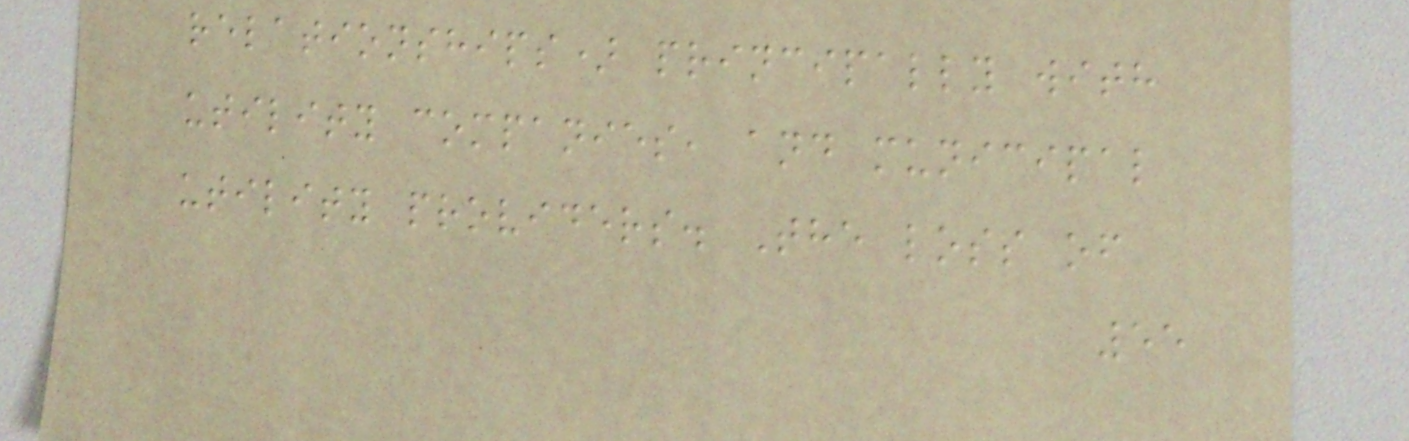relationships) principally with
utility companies, and municipal
utility providers. The loss of
55
